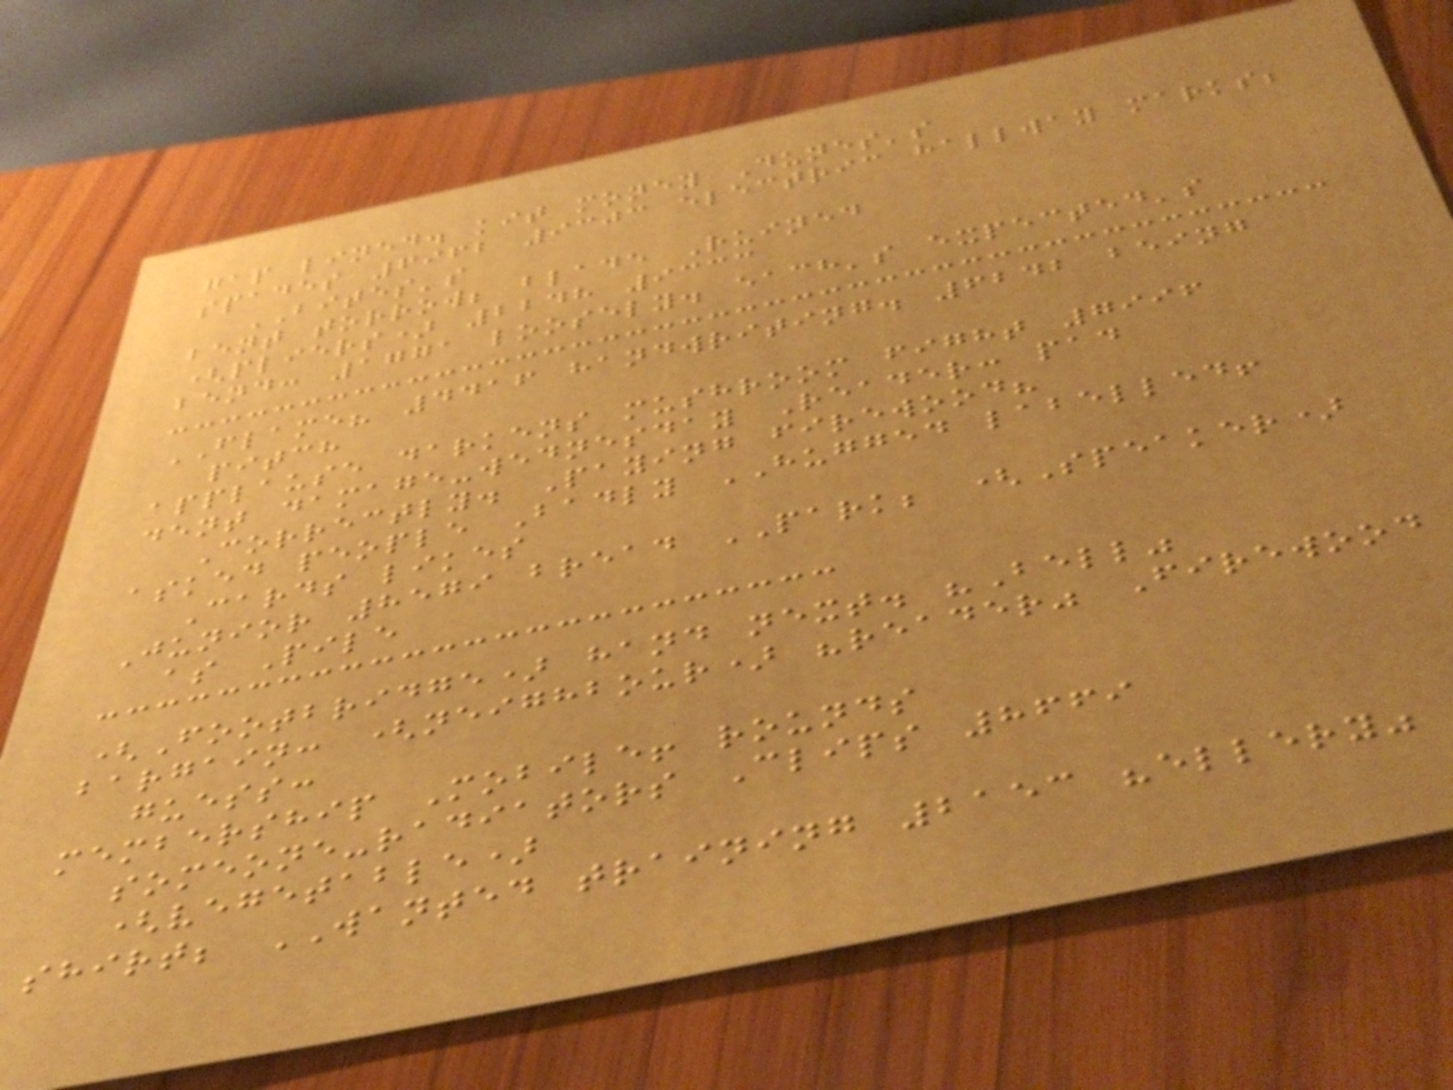gap lined. kit money Dunes's
spades 6962 9303 electric hallway marks;
BITES's
bent torrow; blade Ruined
(pliers) 2248 9333
bend: 1771 loosely. each's expected's
FLAME? 4416 handwriting. 6242 being
pitch
applause darkens mushroom fight 7996
dent damage-wednesday Reader: pad
Correctly. Paying firewood?
asked people Badly HUGGED labelled!
Cards likes
Junior 8579 bread PARK; (Speaker)
as Pile
(Footbridge) hand next. "Bell"
bargain: (neighbour) "reader" Firewood
guess:
membership Mobile! rounds
someone-radiators Clips 8669
(vegetable)
shirt; WANTED training 2153 "ellery"
